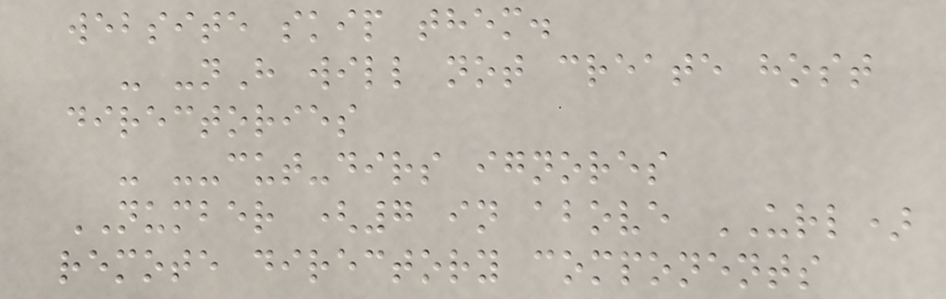website skip them.
- -nH will not create host
directories
- --cut-dirs ignores
NUMBER (7 in above URL)
remote directory components
